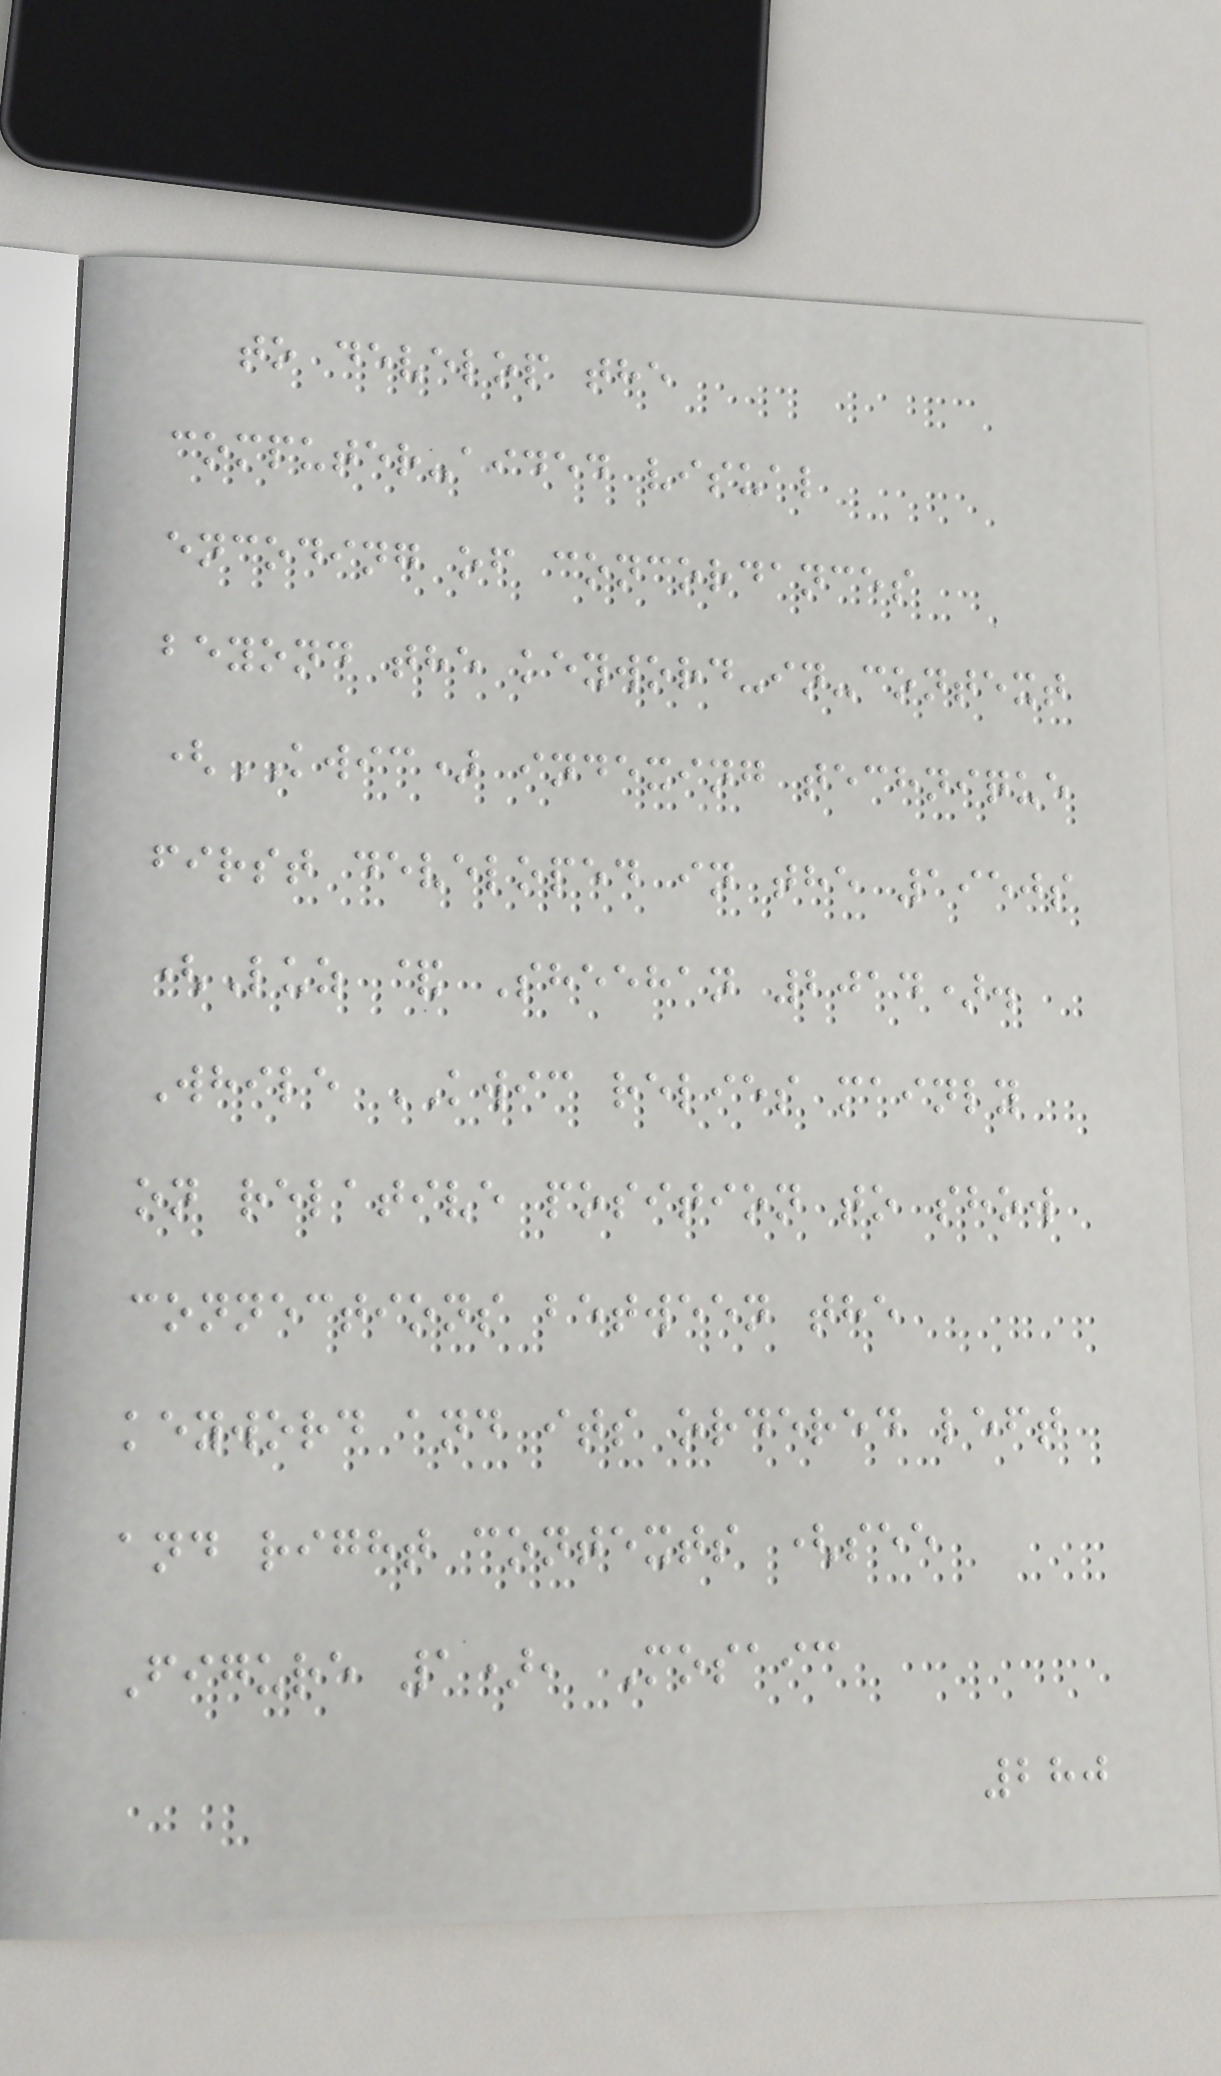to develop the
computer-aided visual
encoding of concordances
beyond the keyword-in-context
(KWIC) indexing technique
first developed in the 1950s
(Luz & Sheehan 2014).
While KWIC relies mainly
on relative position to show
connections between the
keyword and its ordered left
and right contexts (see
Figure 1), Mosaic
280
